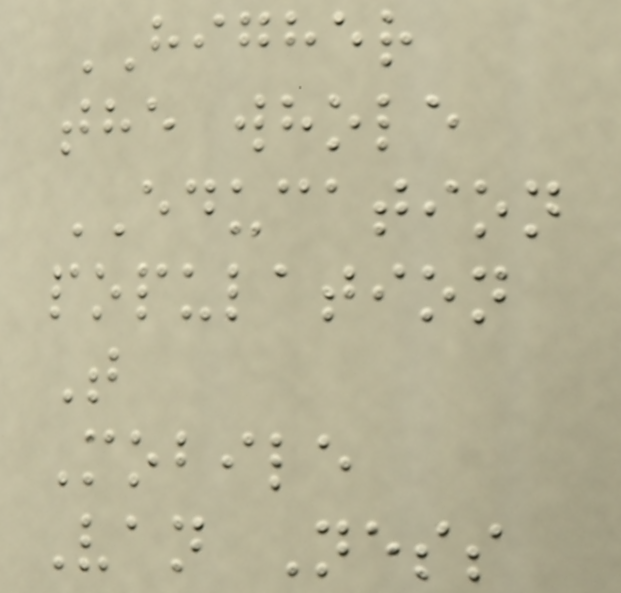HIGHER
the whole
EDUCATION
population
T
Mobile
Van Ness
